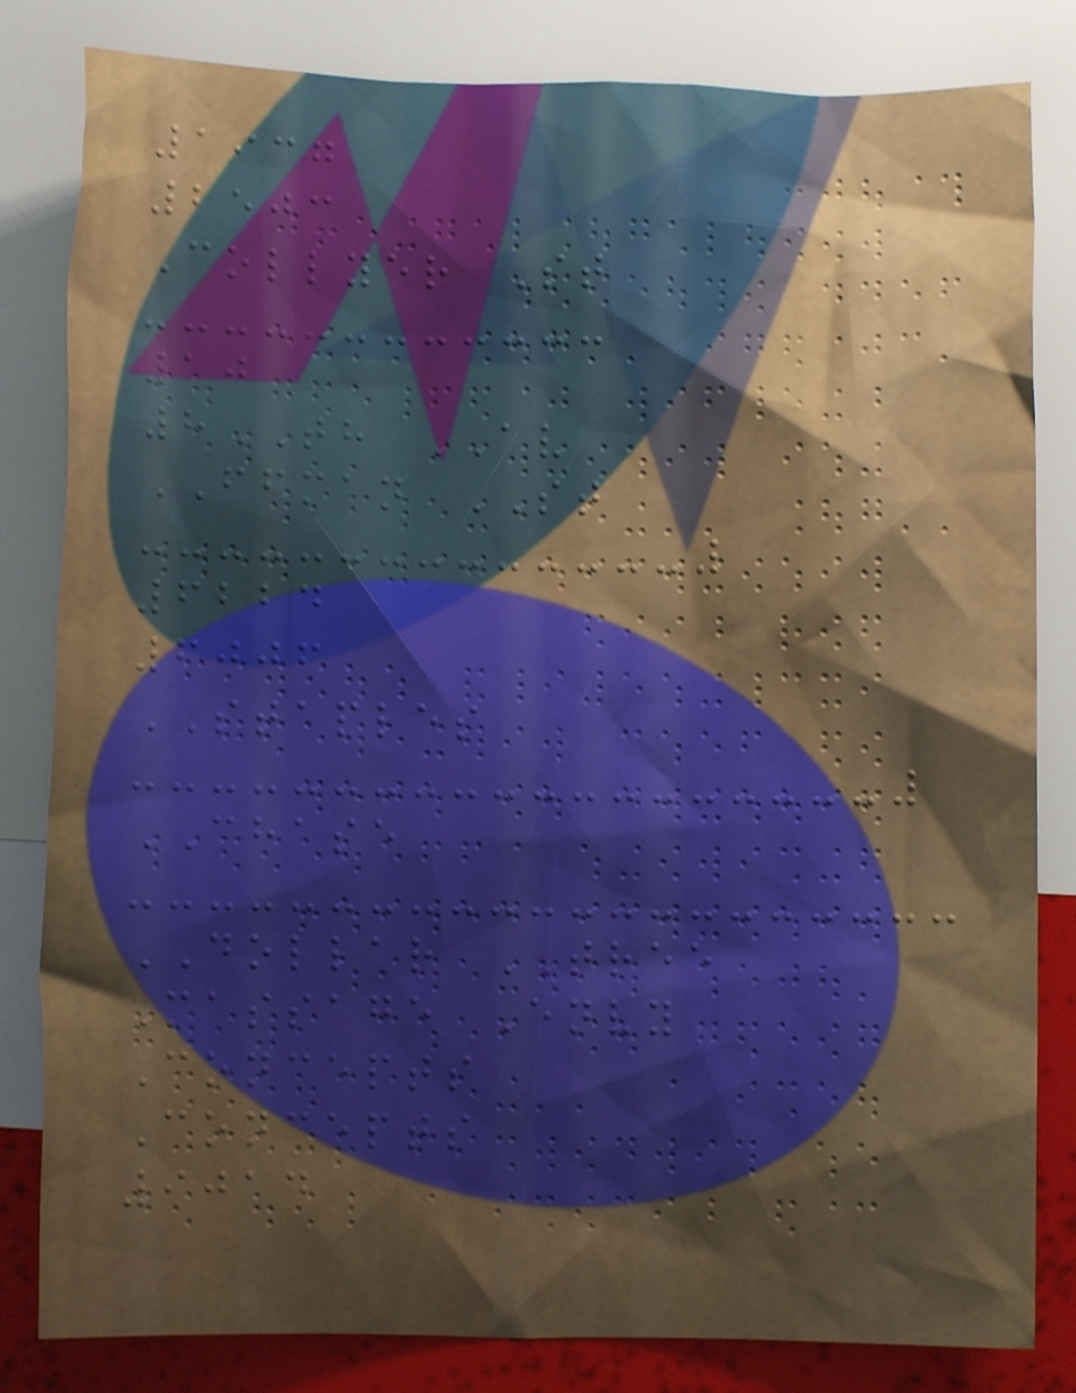1937
2503
Collyer St
10
8TH AV
FFMAN ST
6224
6006
STAPLES
CHASE
DOLLAR TREE
Massage Envy
Concepts
Concepts
9014
